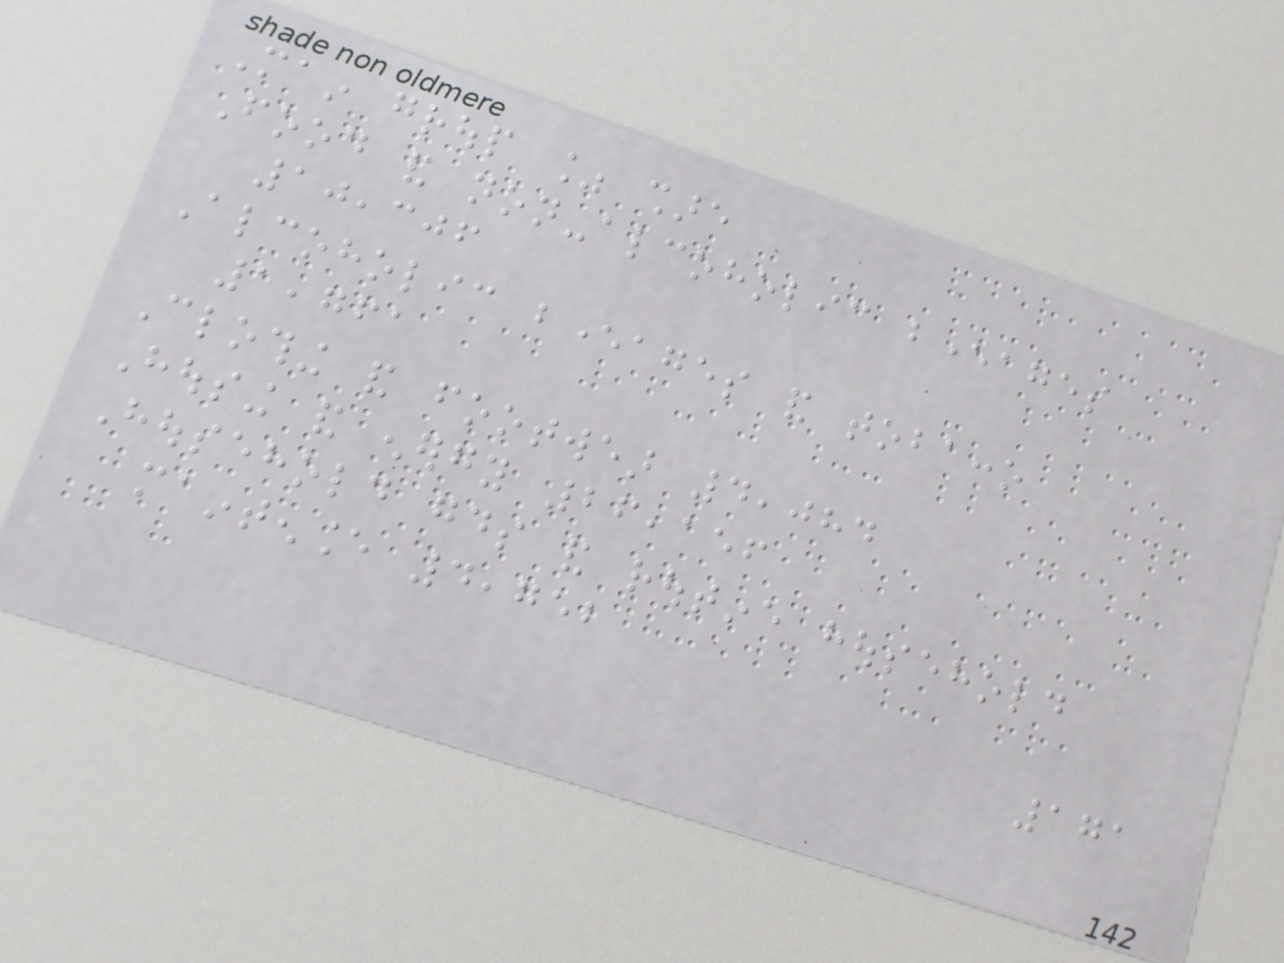Main group % share
Food and non-alcoholic beverages
10,306
Alcoholic beverages and tobacco
1,761
Clothing and footwear 4,084
Housing and energy 26,156
Household goods and routine household
maintenance 4,752
171
